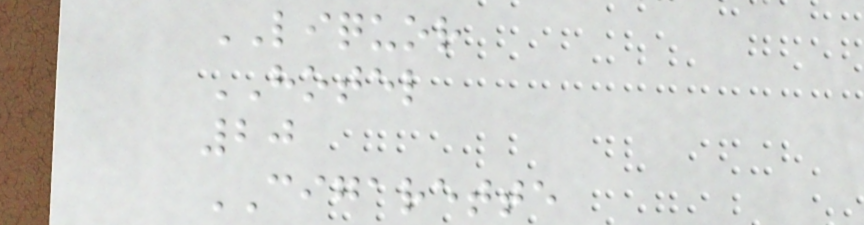LIQUOR
HOTEL
20
CIGARETTE
